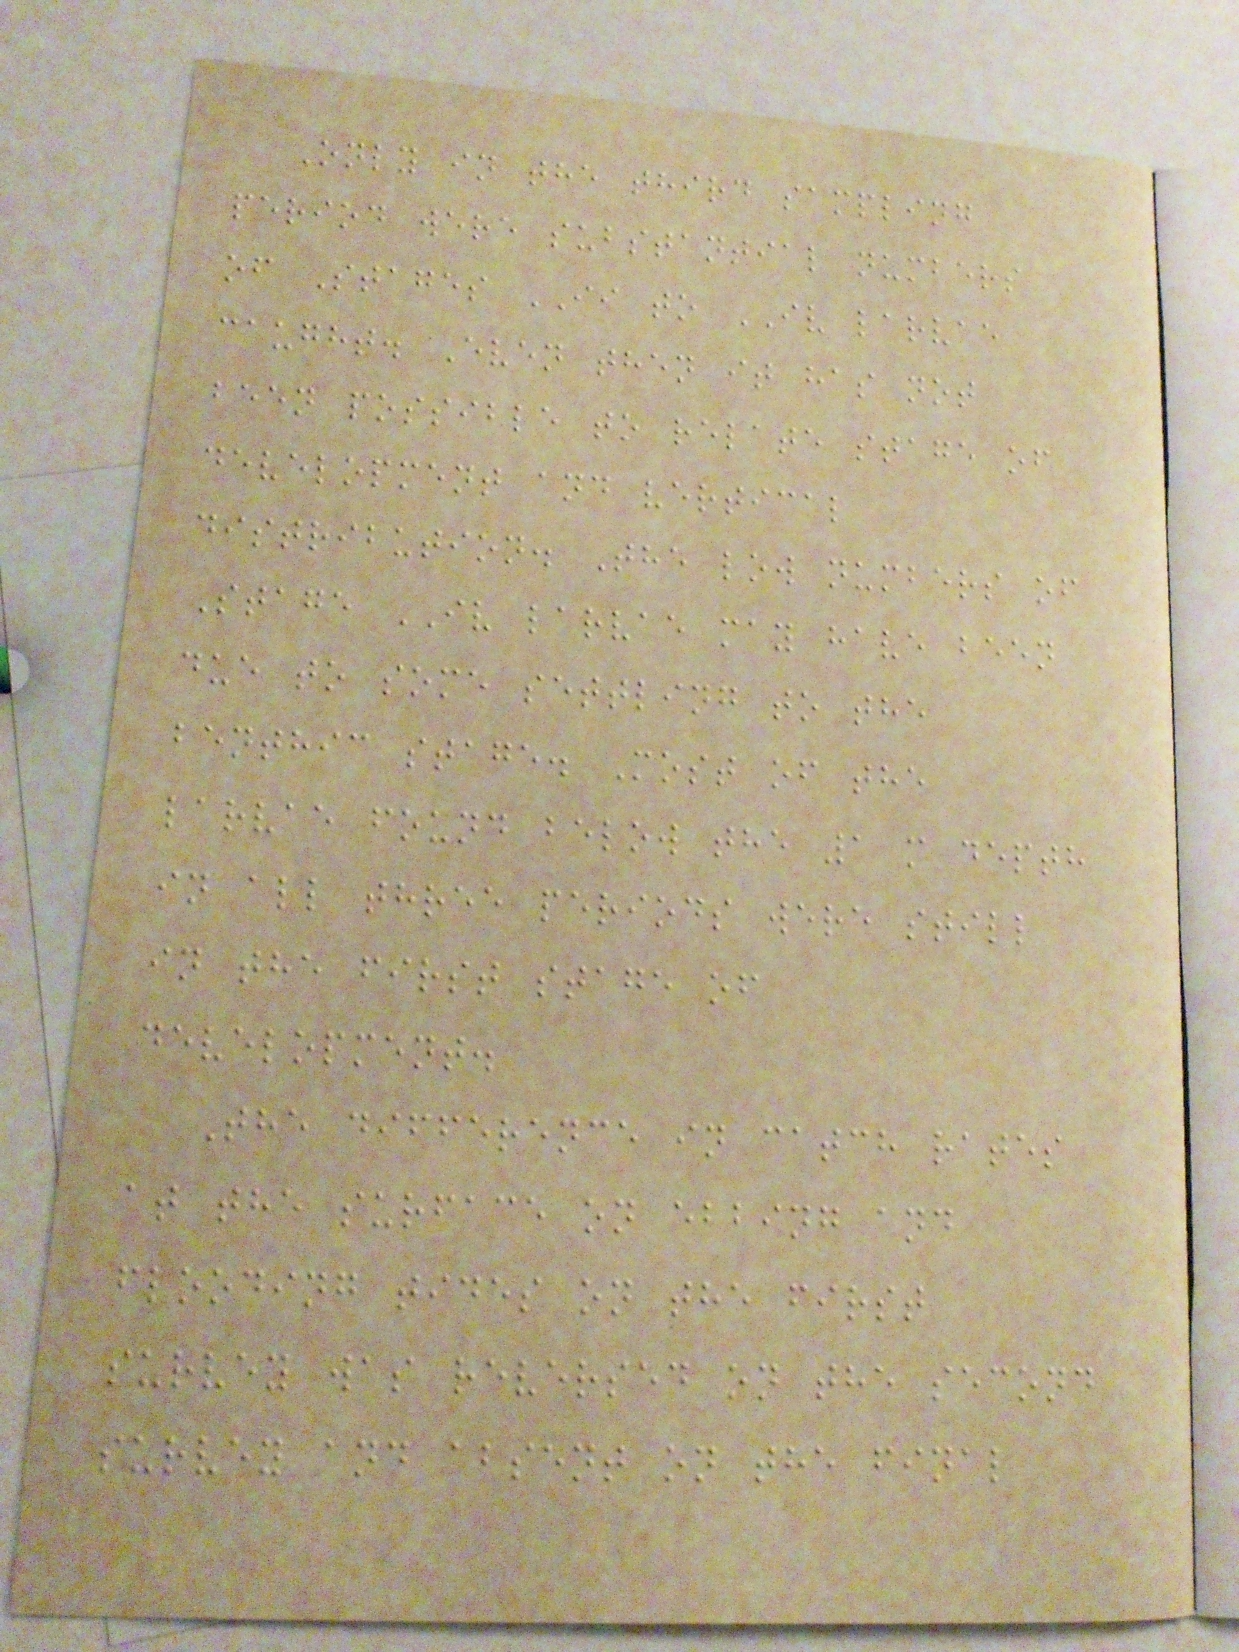Only in the third sampling
period were substantial numbers
of Stages II to IV larvae
caught. Even then it has not
been possible to relate stage of
development and vertical
distribution. The low numbers of
Stage IV larvae may have been
due to some settling to the
benthic stage. Most of the
larvae found below the 1 m depth
in all three periods were still
in the first stage of
development.
The difference in catch rates
at the surface on ebbing and
flooding tides on the first
survey was reversed on the second
survey and absent on the final
